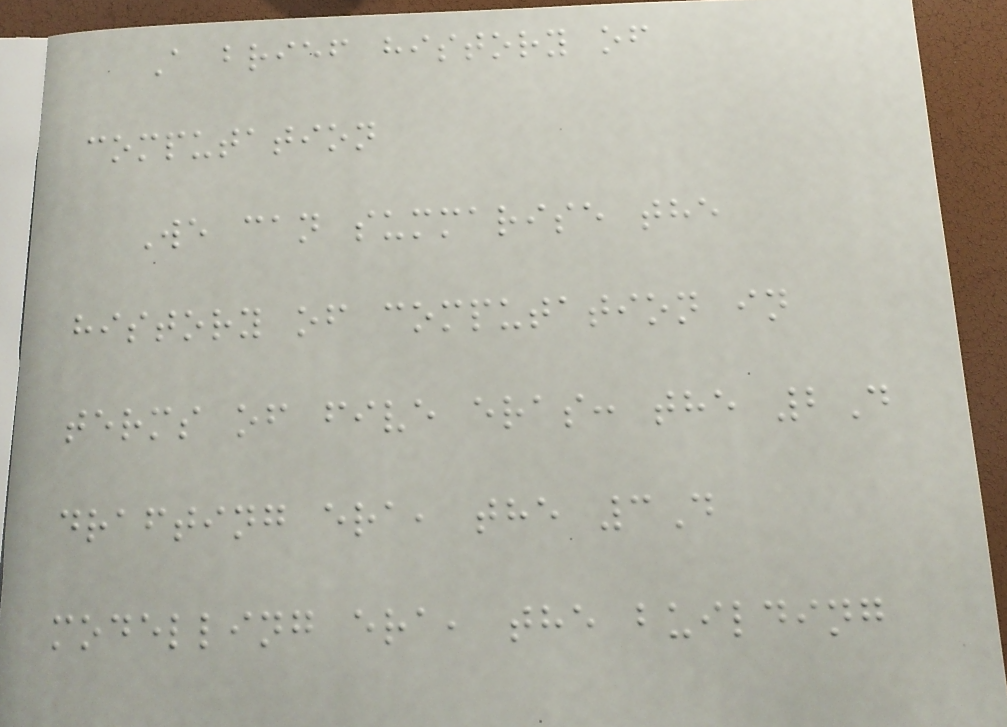A brief history of
computation
We can summarise the
history of computation in
terms of five eras: the 2D
drafting era, the 3D
modelling era, the building
